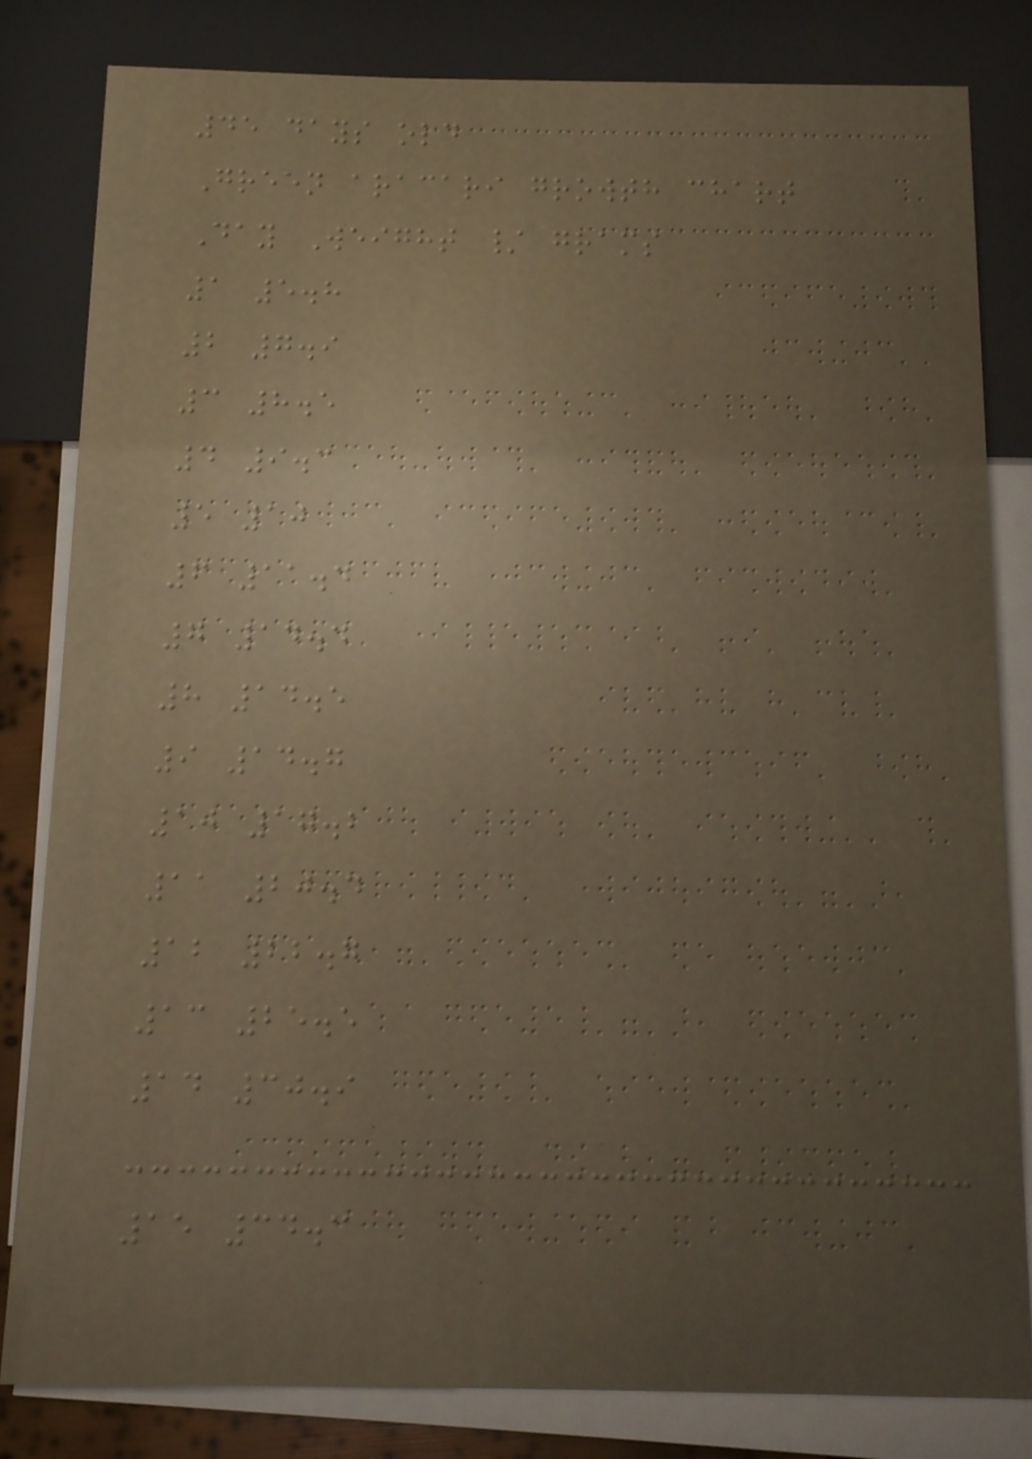45 days old
Green aracari growth chart
Day Weight / grams
1 5.8
2 7.9
3 8.5
4 9.3
5 10
6 11.4
7 14.4
8 14.5
9 14.7
10 17.2
11 20.4
12 22.7
13 25.5
14 30.9
15 34.3
